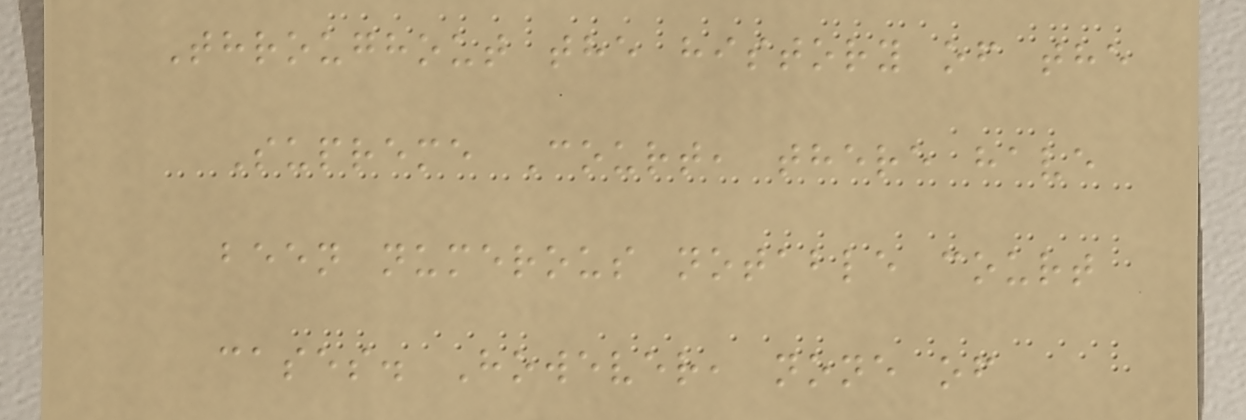Throughout the history of the
Supreme Court, there have
been numerous notable court
cases. However, none of
